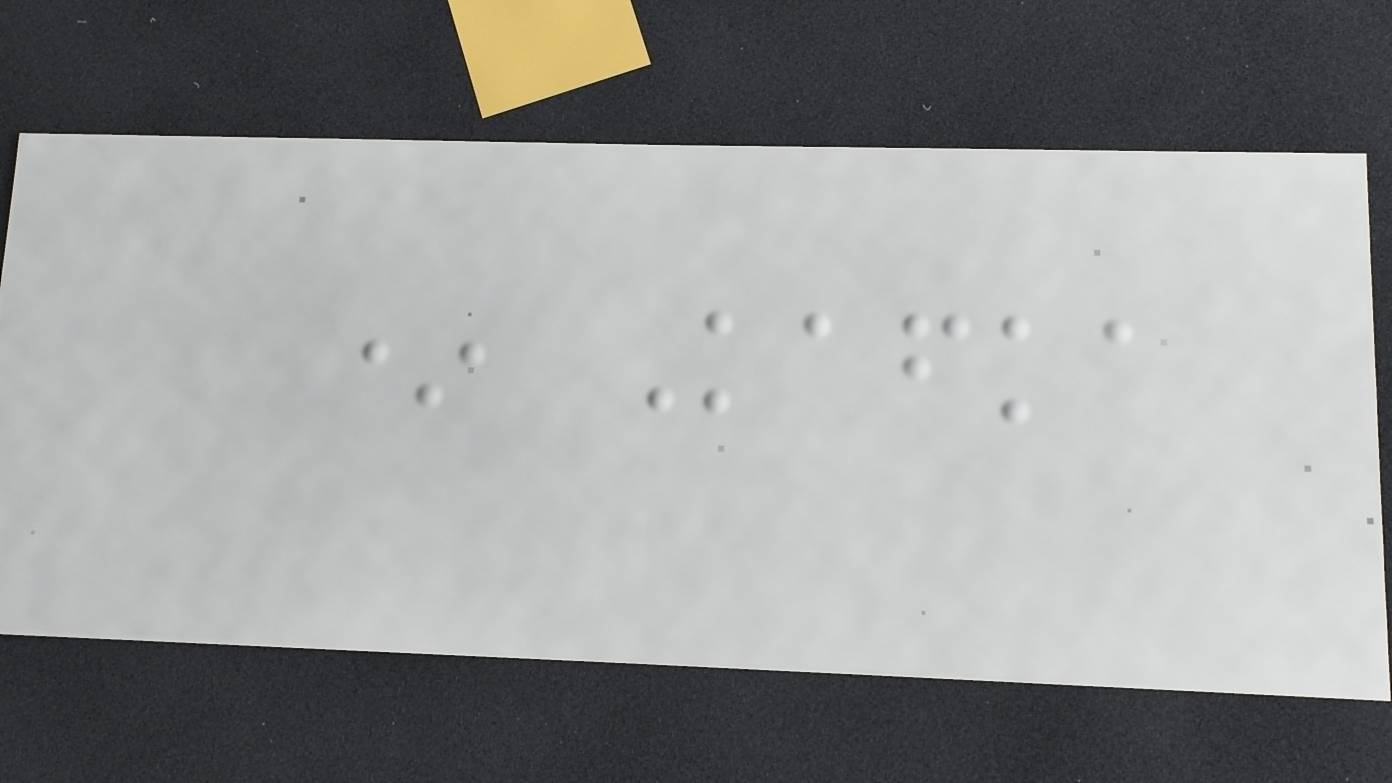* Kafka
